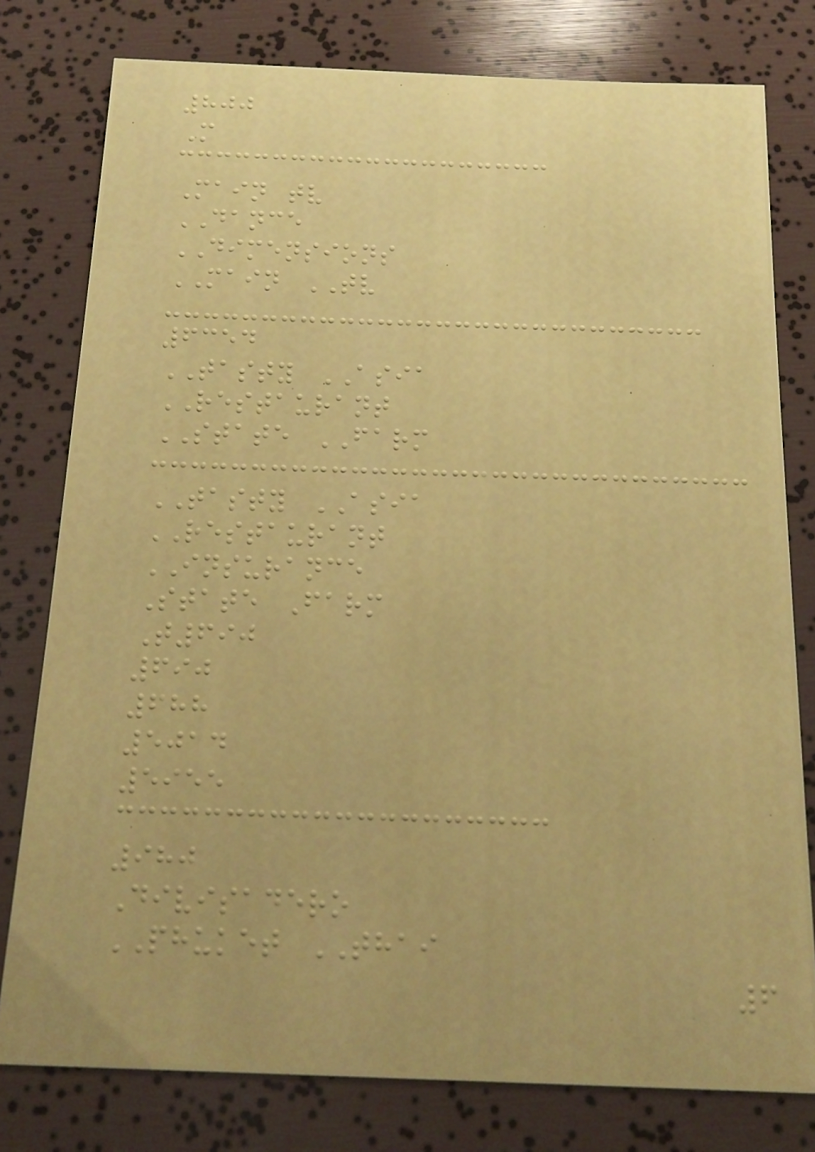800
M
Main tv
DANCE
DIMENSIONS
MAIN TV
6354
TASTY ASIA
RESTAURANT
STATE FARM
TASTY ASIA
RESTAURANT
INSURANCE
State Farm
T690
690
688
5014
5955
980
Divisadero
PHUKET THAI
6
